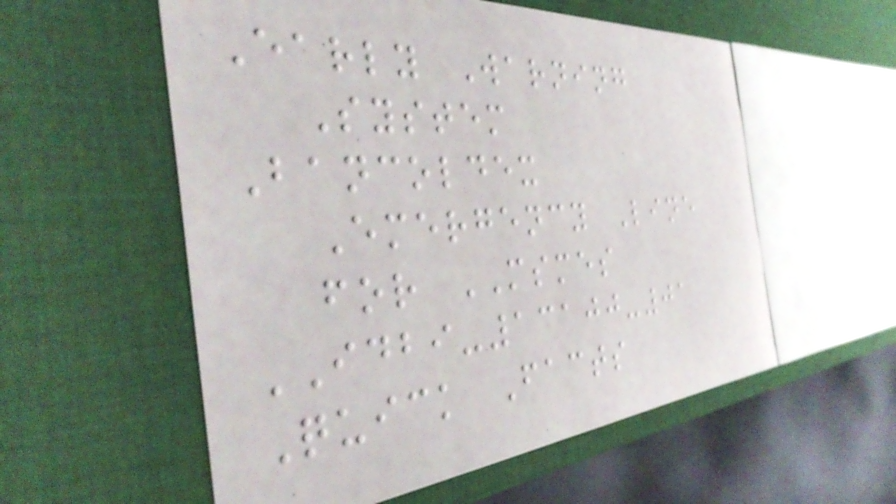Early Warning
System
Bancoldex
Emergency Line
for MSMES
IDBI-13100-01
Quick Facts
